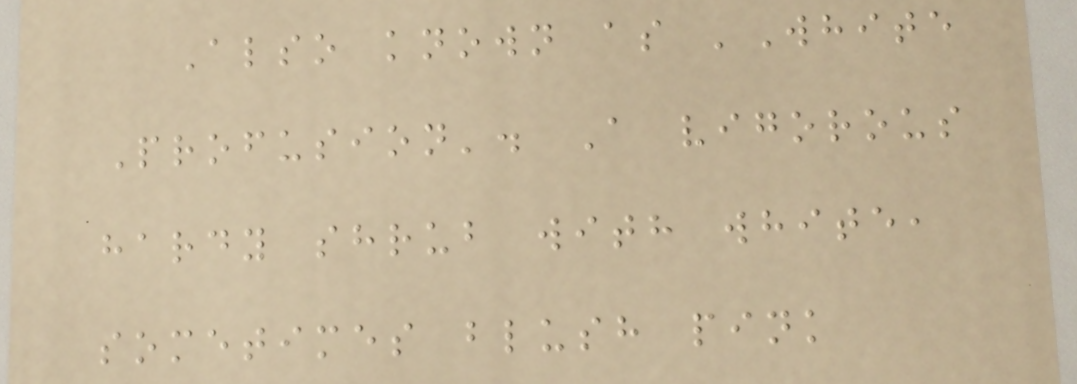Also known as 'White
Profusion'. A vigorous
hardy shrub with white,
sometimes blush pink
